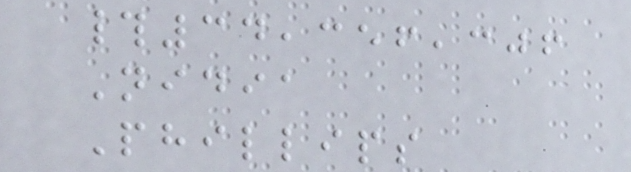#34,356,306
Nidia
Phillips
